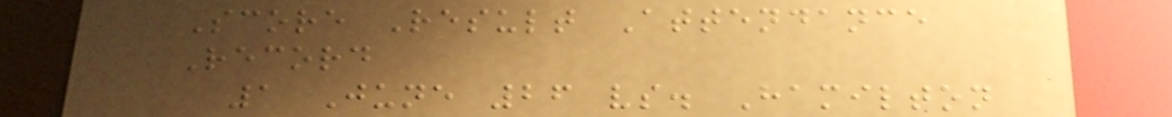Score Result Attendance
Record
1 June 26 vs. Hamilton
